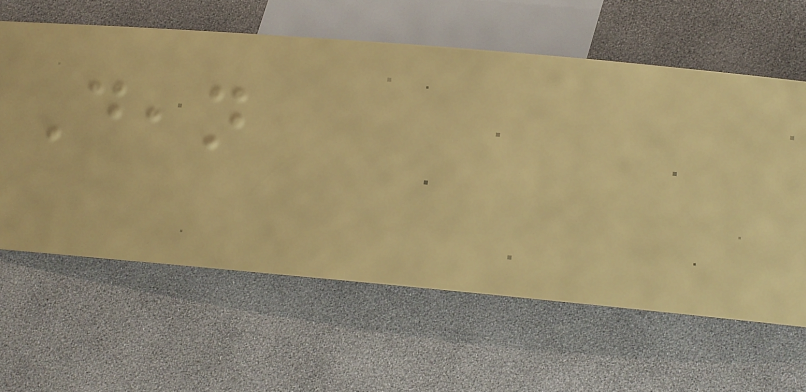Dean
